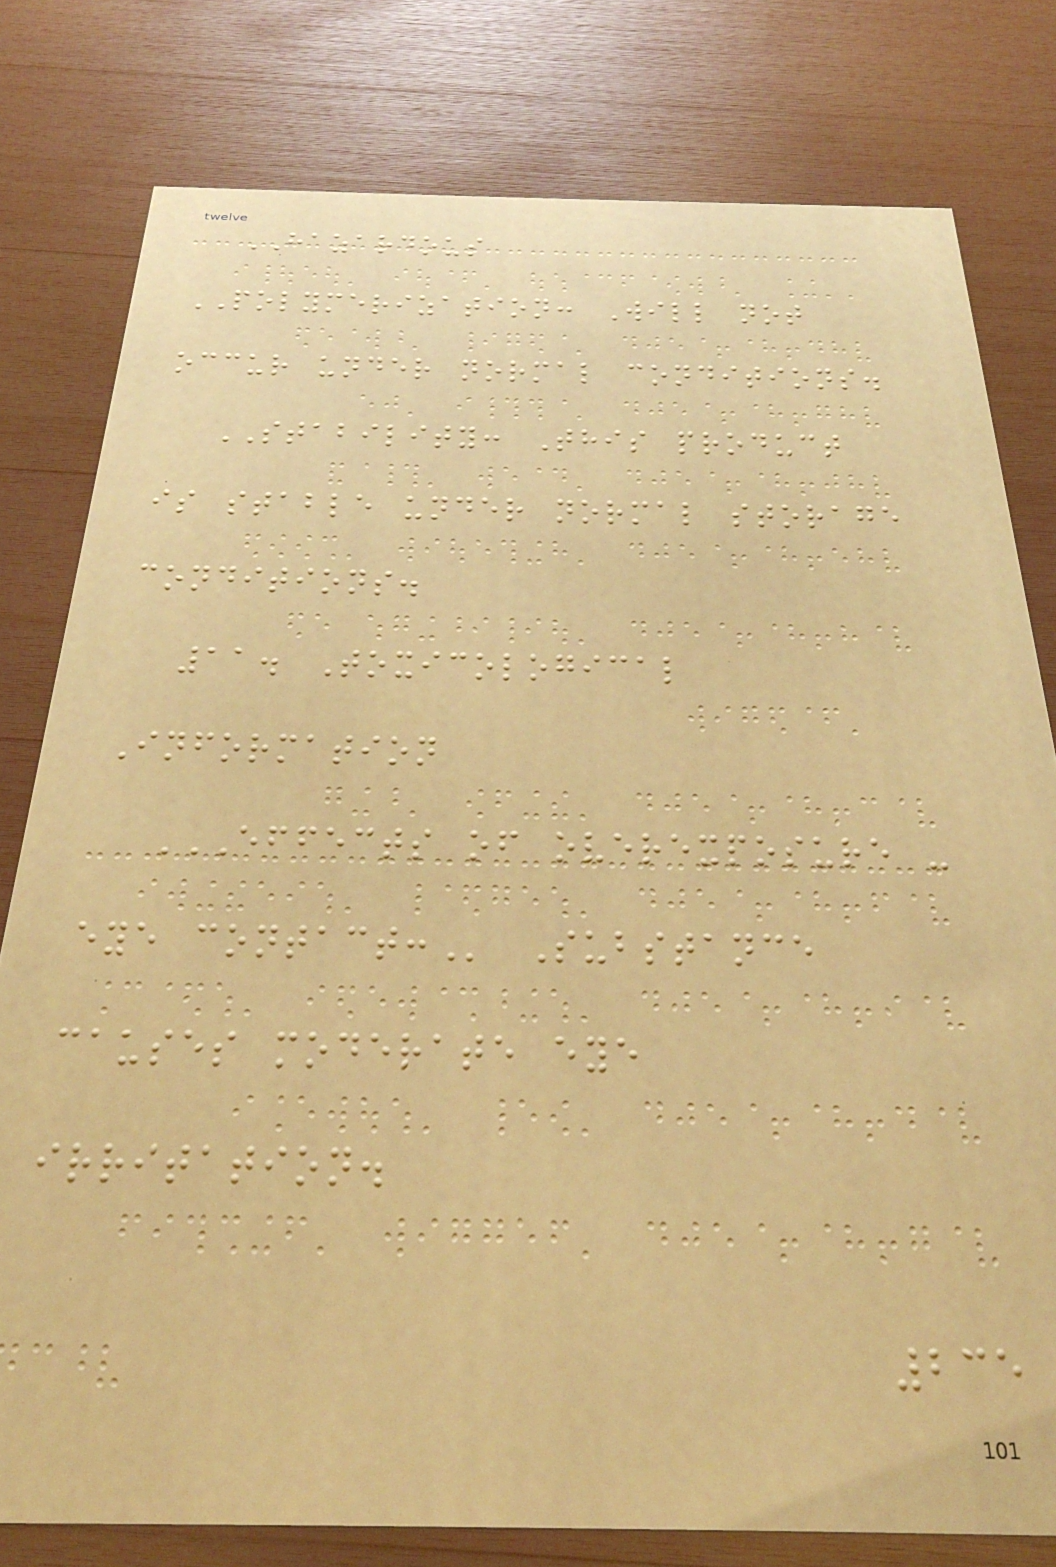HAZARDOUS
POLYMERIZATION: Will not
occur under normal conditions.
STABILITY: This product
is stable under normal storage
conditions.
11. Toxicological
Information
EFFECTS OF OVEREXPOSURE -
EYE CONTACT: Substance
causes moderate eye
irritation.
235
